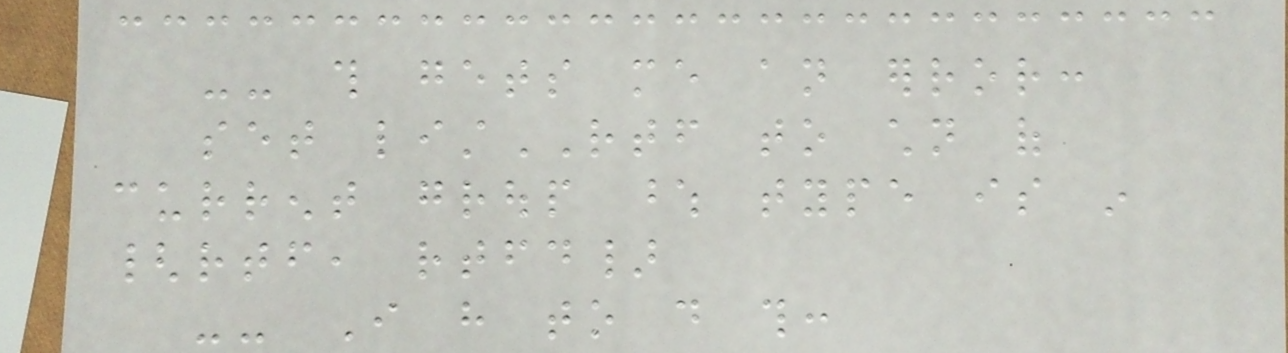-- this gets me an error:
set listRTF to children of
current group whose type is in
{rtf, rtfd}
-- I have to do this:
